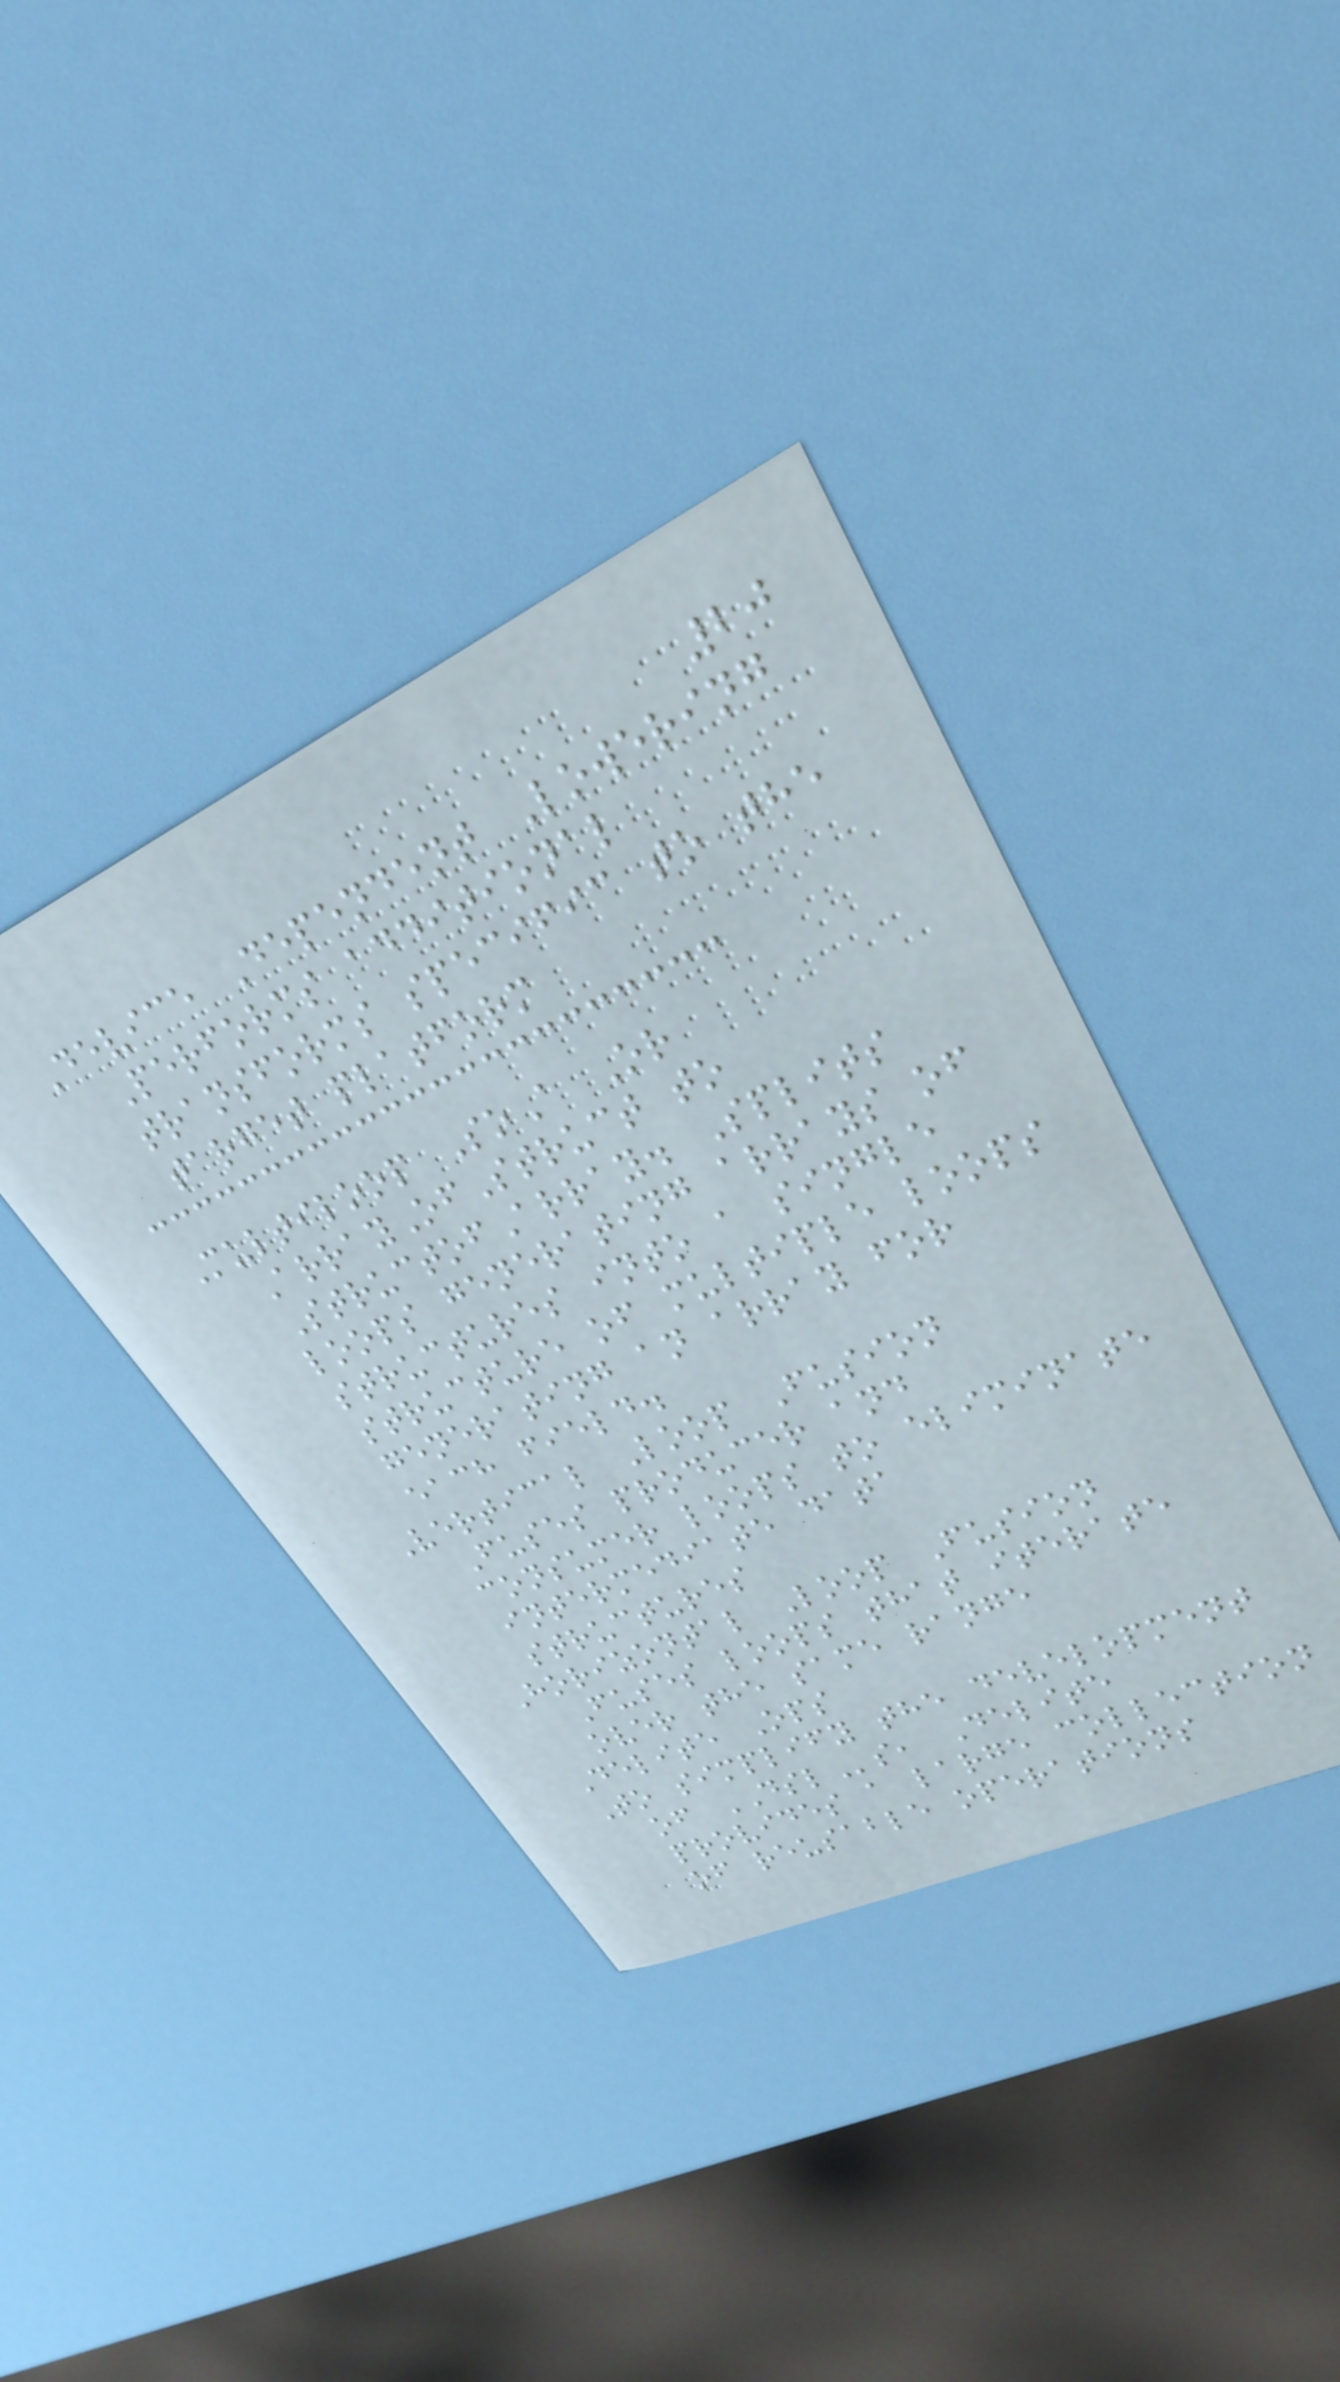20
Device Dependent Lowering
Performs additional
transforms specific to the
target platform
Multiloop SoA Or
ArrayOfStruct to
StructofArray. Splits
loops generating arrays of
structures into a single
structure of multiple loops
generating an array for
each field.
Vertical Loop Fusion
Fuses producer and
consumer loops to eliminate
intermediate data
structures
Horizontal Loop Fusion
Fuses loops that iterate
over the same range
Delite Ops
To simplify the development
of DSLs, Delite
provides a large collection
of reusable operations
